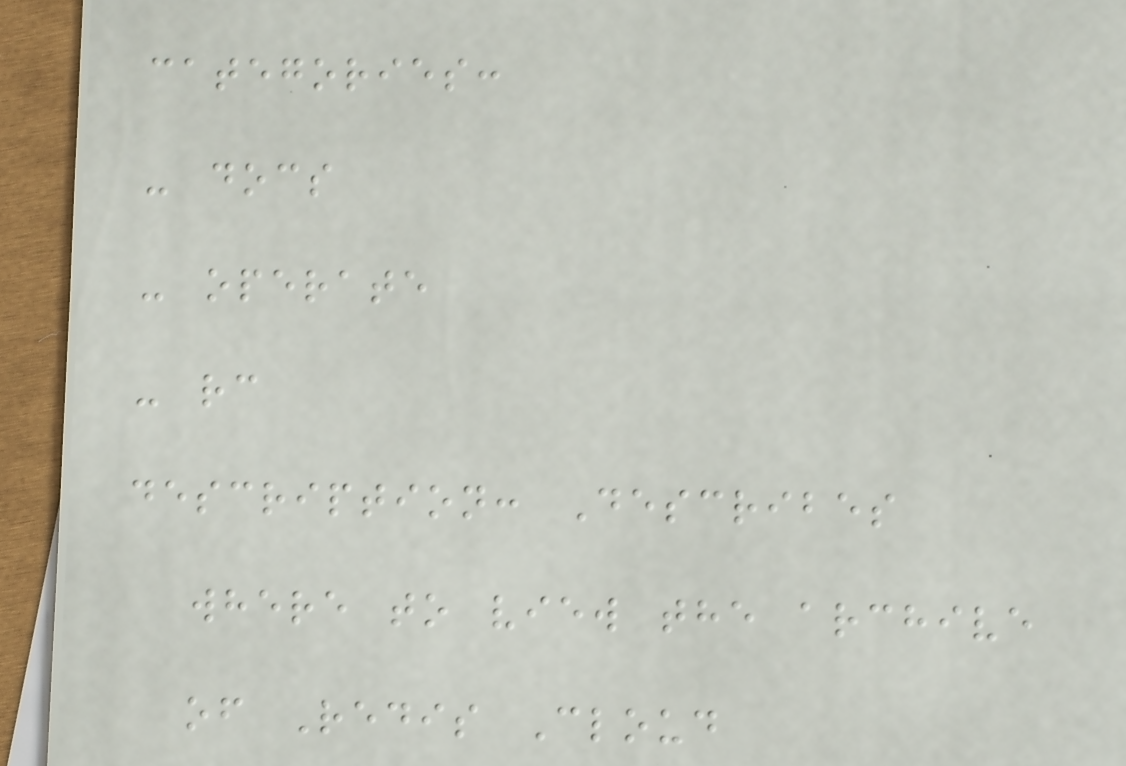categories:
- docs
- operate
- rc
description: Describes
where to view the archive
of Redis Cloud
